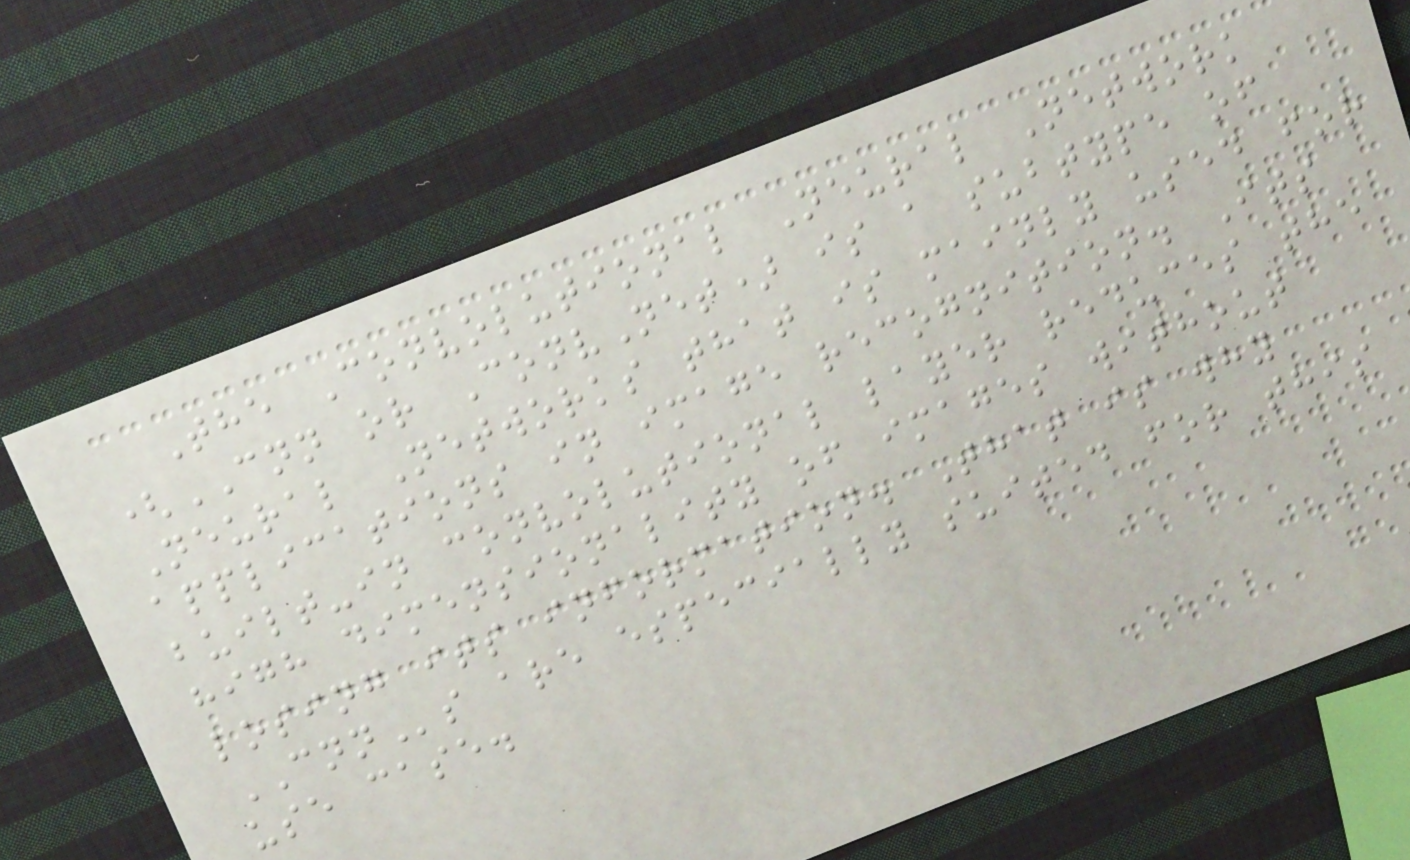The Convolutional Neural Network
(CNN or ConvNet) is a subtype of
Neural Networks that is mainly used for
applications in image recognition. Its
built-in convolutional layer reduces the
high dimensionality of images without
losing its information. That is why
CNNs are especially suited for this
use case.
